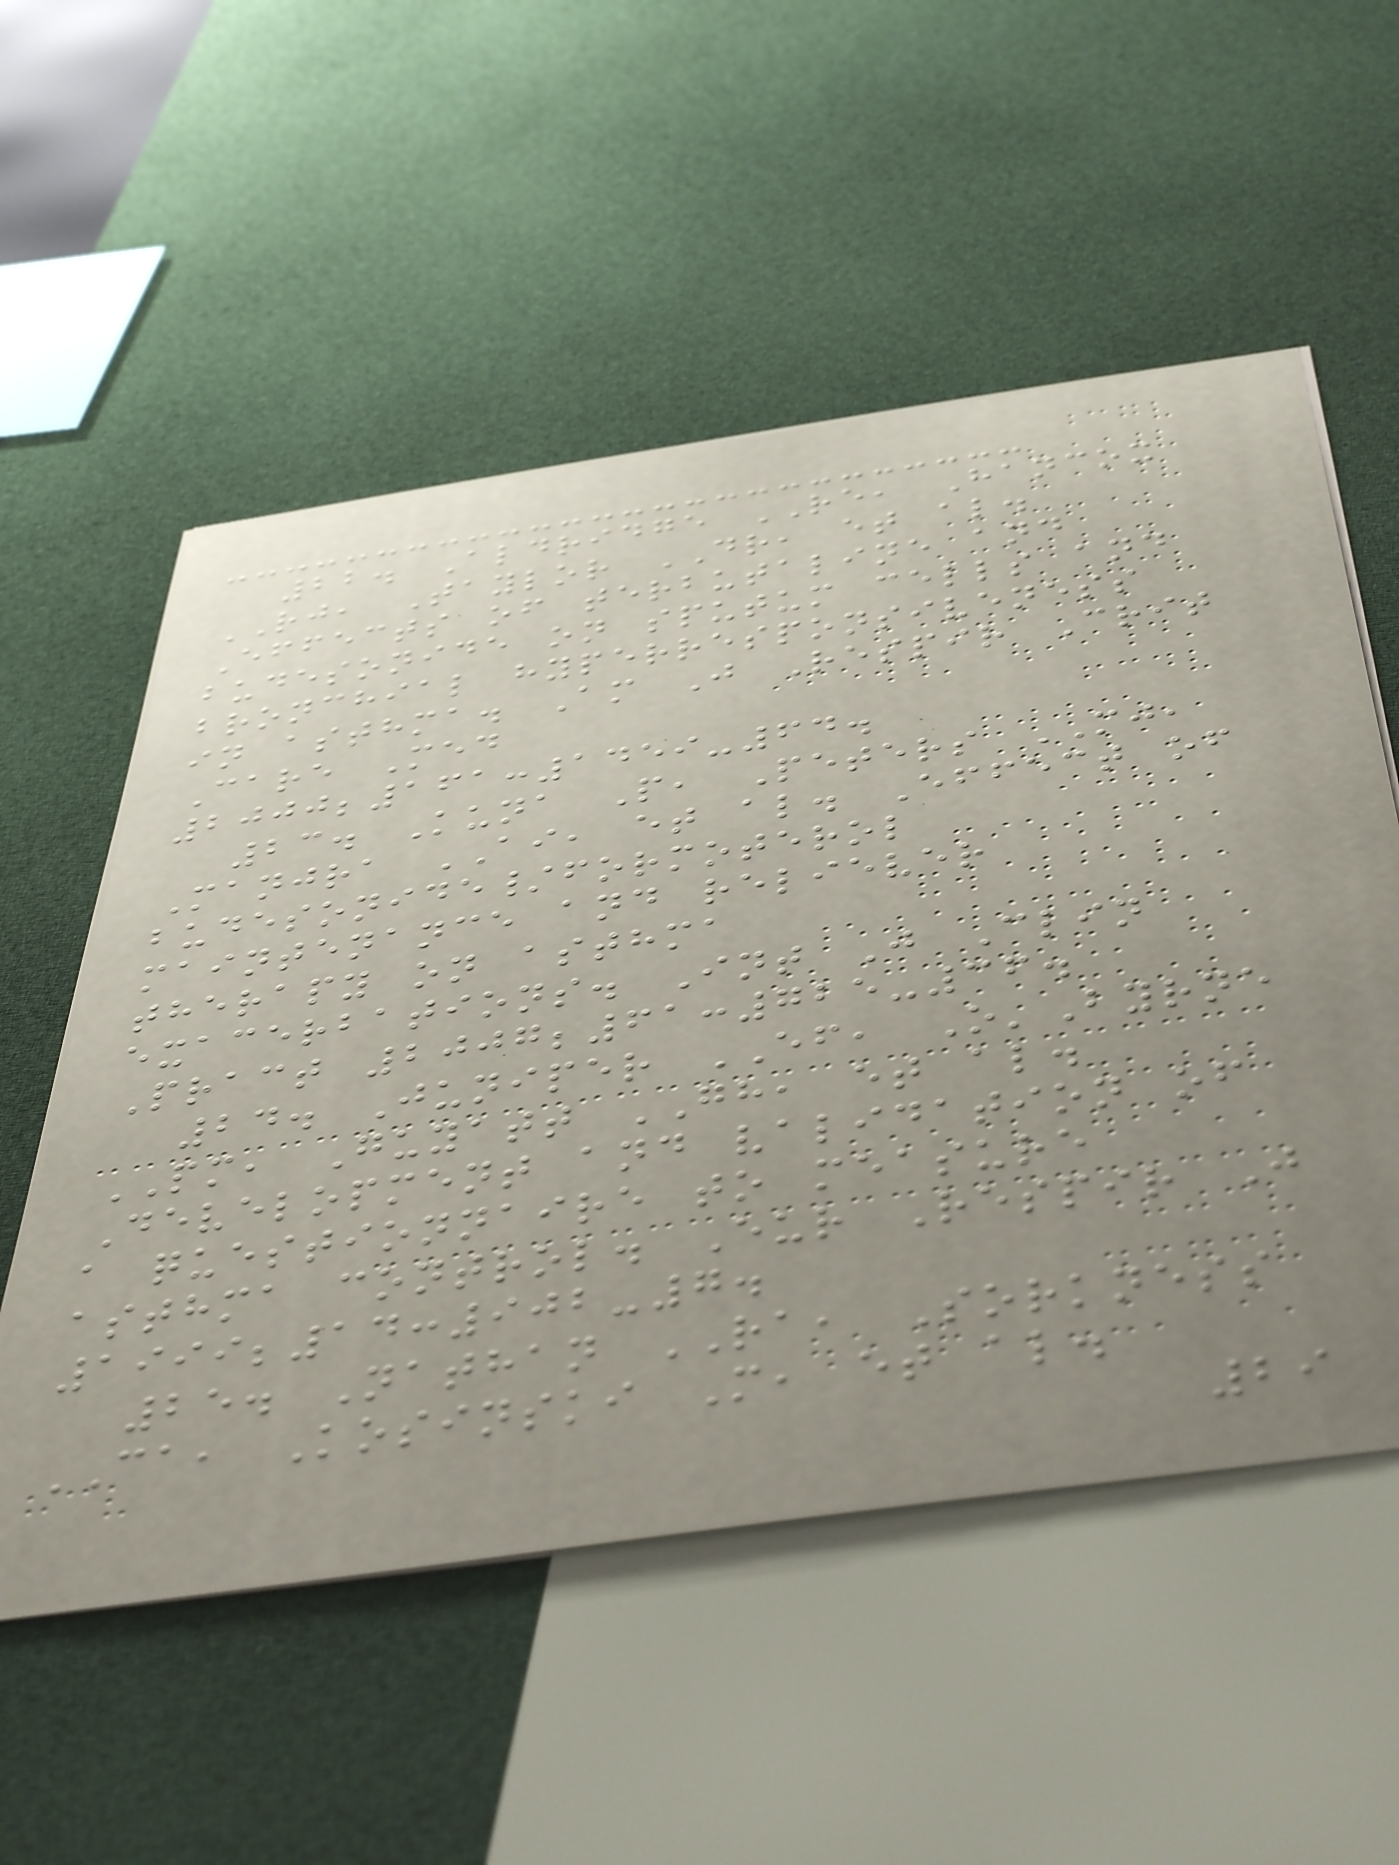22. Aldridge RE, Hancox
RJ, Taylor DR, et al.
Effects of terbutaline and
budesonide on sputum cells and
bronchial hyperresponsiveness
in asthma. Am J Respir Crit
Care Med
2000;161:1459-64.
23. Kuna P, Peters MJ,
Manjra AI, et al. Effect of
budesonide/formoterol
maintenance and reliever
therapy on asthma
exacerbations. Int J Clin
Pract 2007;61:725-36.
24. Juniper EF, O'Byrne
PM, Guyatt GH, et al.
Development and validation of
a questionnaire to measure
asthma control. Eur Respir J
1999;14:902-7.
25. Nathan RA, Sorkness
CA, Kosinski M, et al.
29
